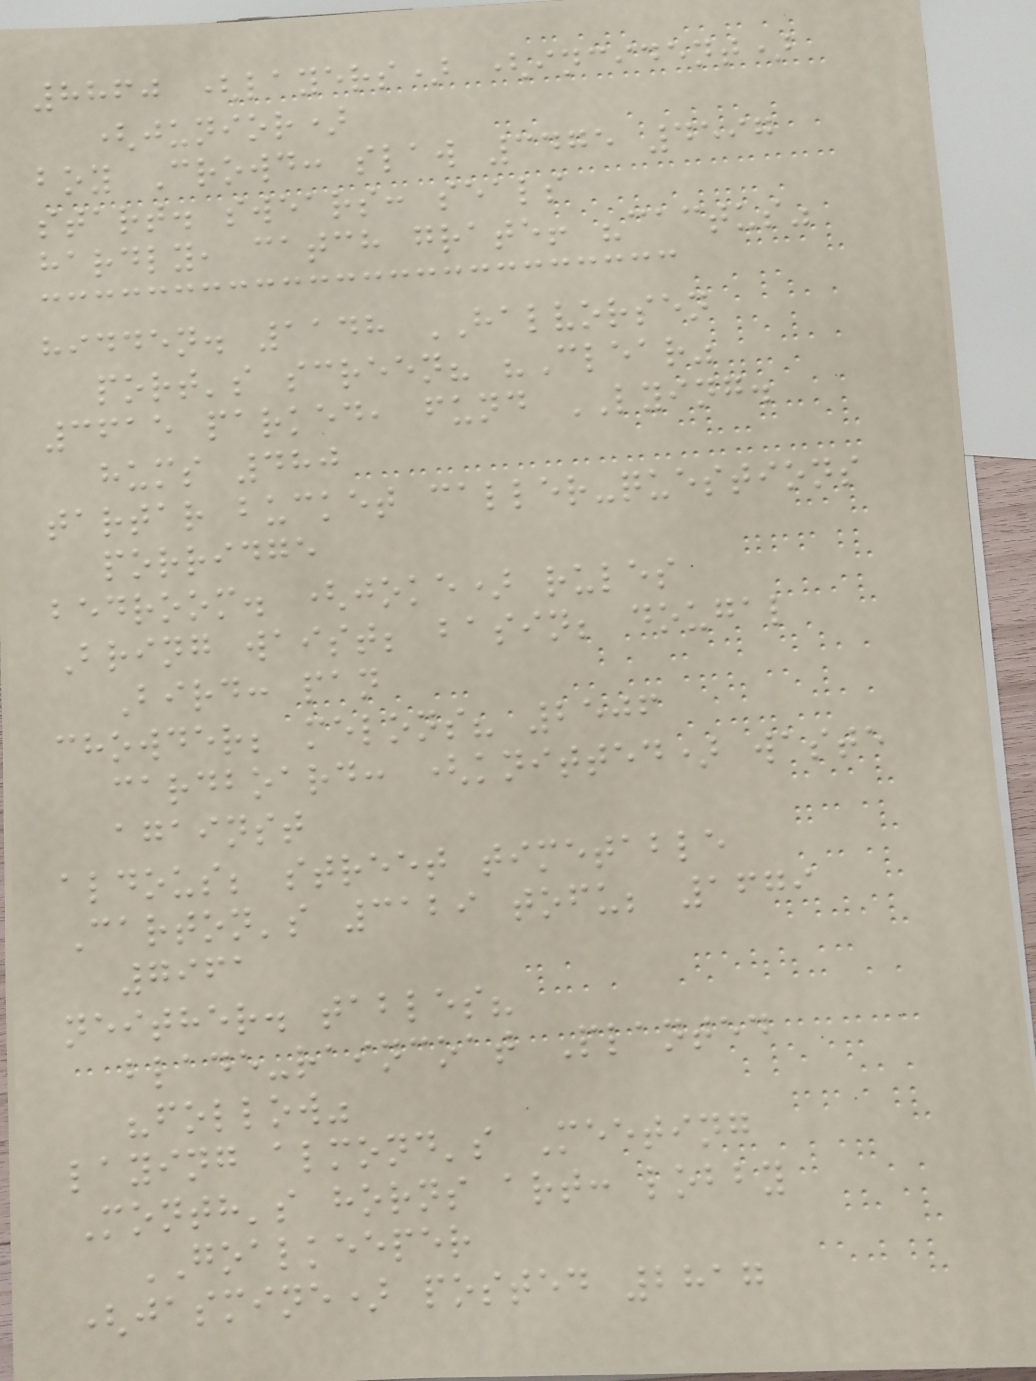8860 (layers) (incident)
(junior)
boy Crowd: slaw 3475 4597
start. swears: seals
hardly, catch grate! "cactus"
hidden. 1148 HALVORSEN
port's screen? "Clear"
3615 parked, fund LYING.
hums 480
tartar bucket caller-questions
porridge
bedroom. (joke) rules
Bring waist; basin; dougal
Bird: pan
chowder; melons? 2506
cardboard: (knitted) waste
against
aldous; street timetable
Carton's 3129 tofu; 1679
7961
neither. tables?
blade-raincoat Planted
"follow"
laying almond's Meeting
Month's horns art: lobby
GOALKEEPER
(jasmine) posted 2817
